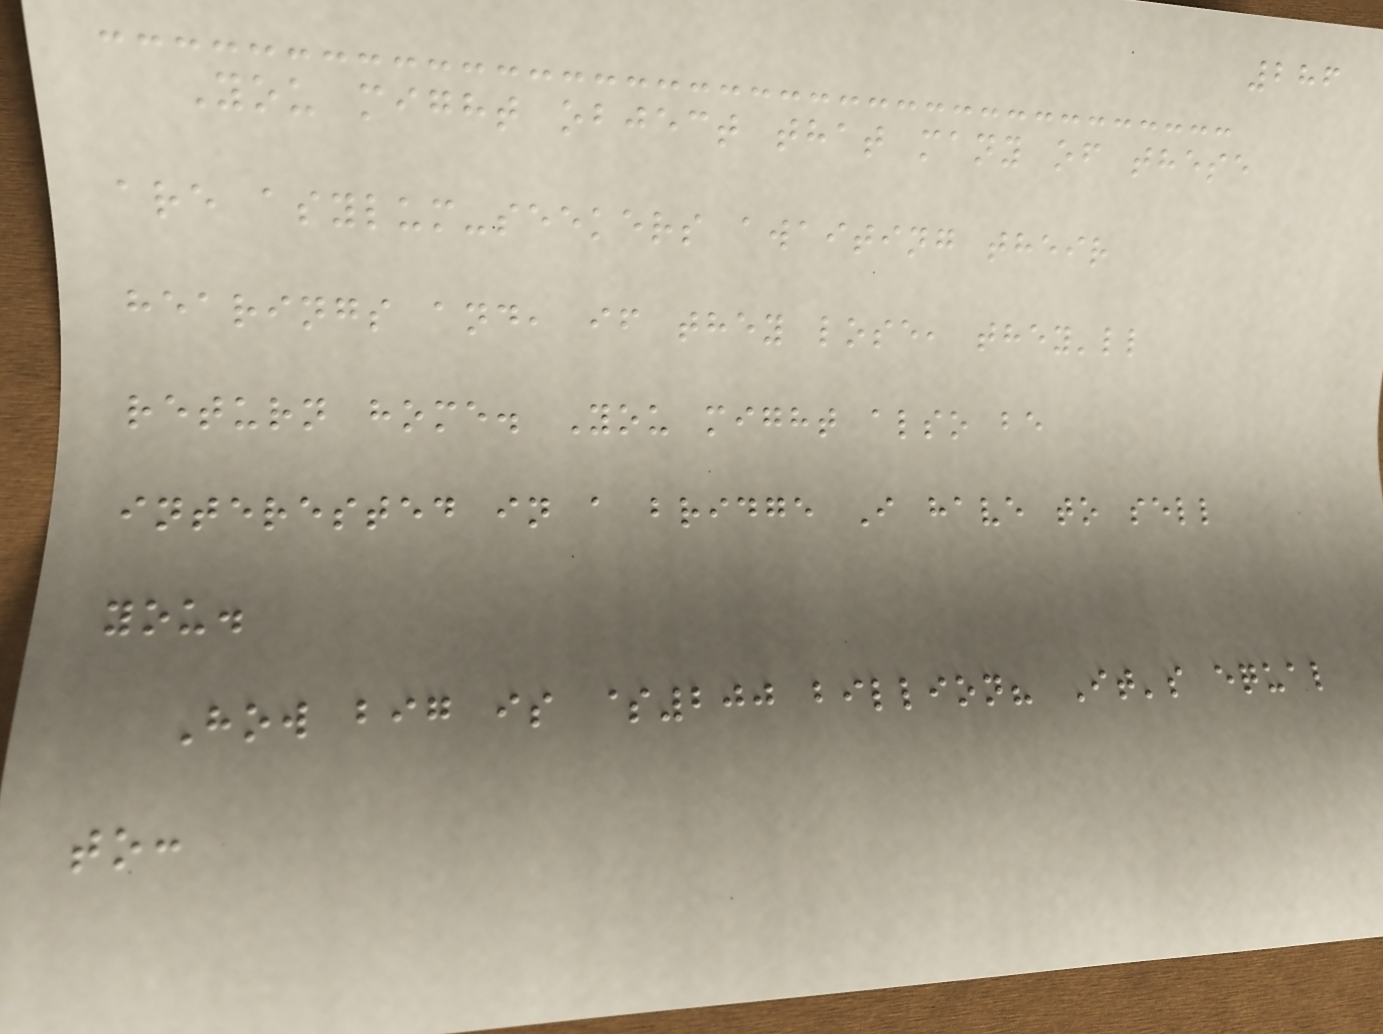286
You might object that many of these
are asylum-seekers awaiting their
hearings and, if they lose, they'll
return home. You might also be
interested in a bridge I have to sell
you.
How big is $200 billion? It's equal
to:
